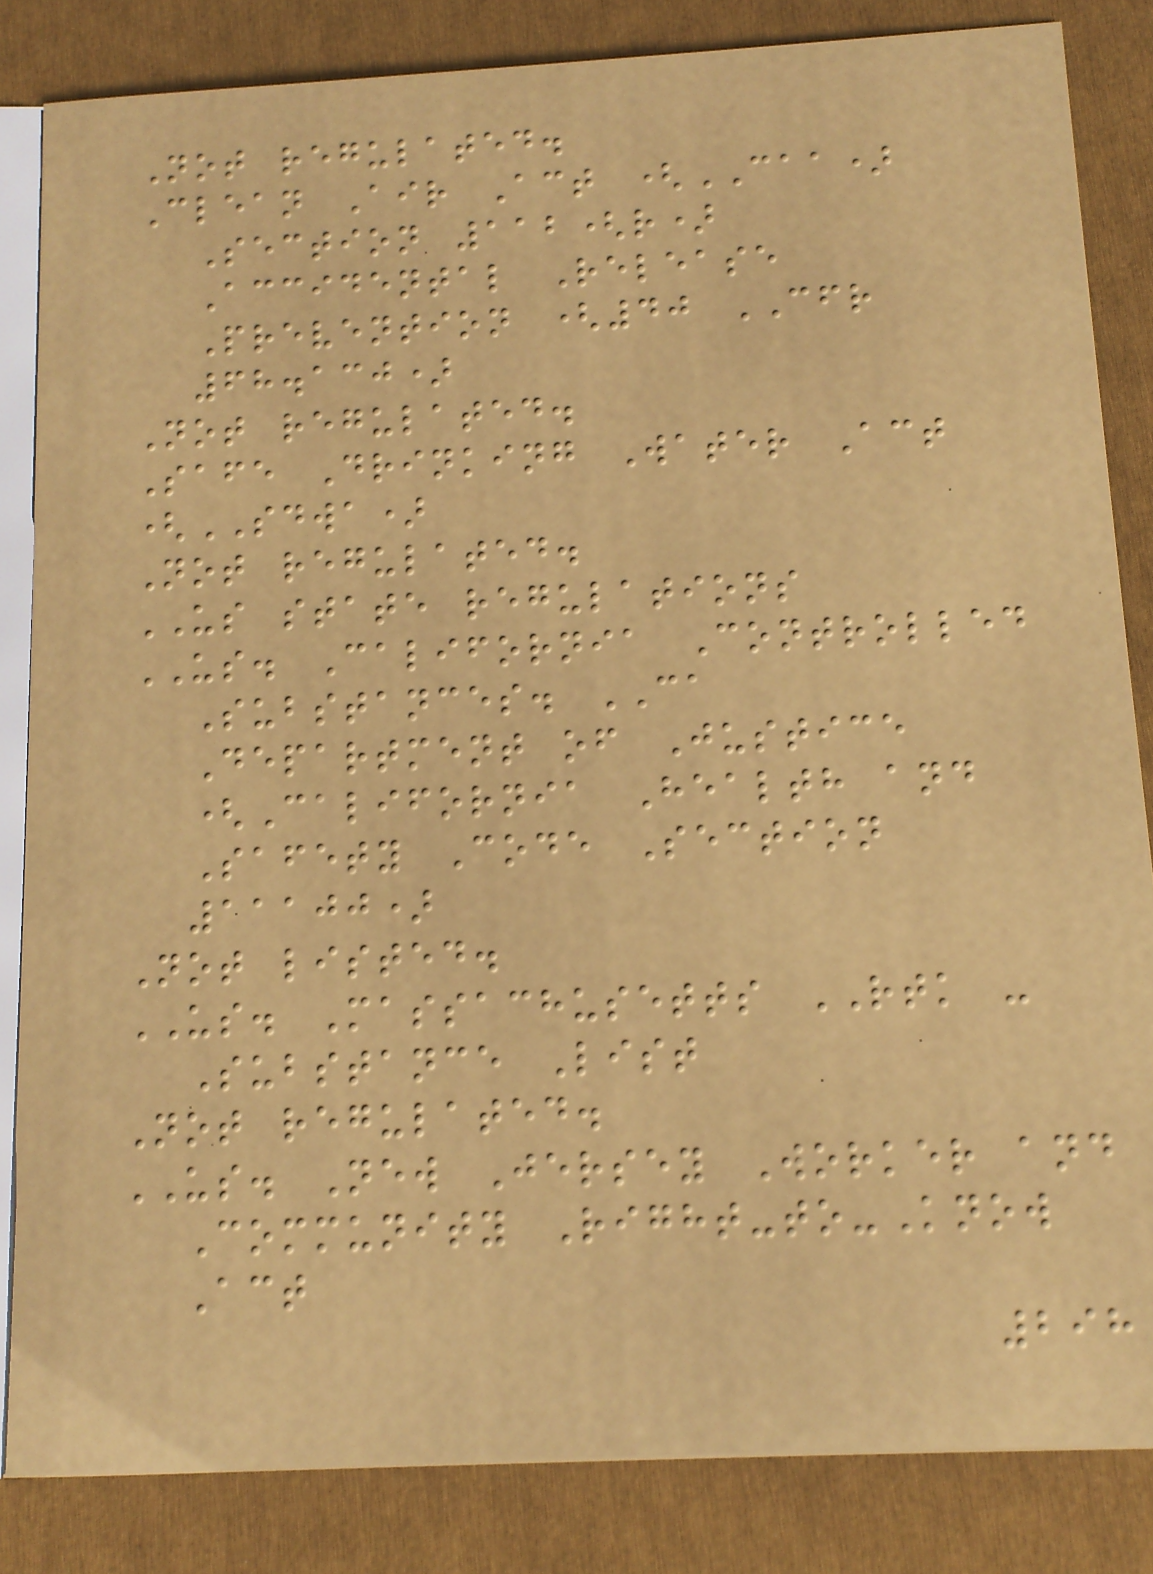Not regulated.
Clean Air Act (CAA)
Section 112(r)
Accidental Release
Prevention (40 CFR
68.130)
Not regulated.
Safe Drinking Water Act
(SDWA)
Not regulated.
US state regulations
US. California Controlled
Substances. CA
Department of Justice
(California Health and
Safety Code Section
11100)
Not listed.
US. Massachusetts RTK -
Substance List
Not regulated.
US. New Jersey Worker and
Community Right-to-Know
Act
298
